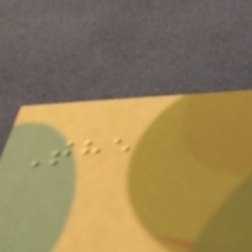The
